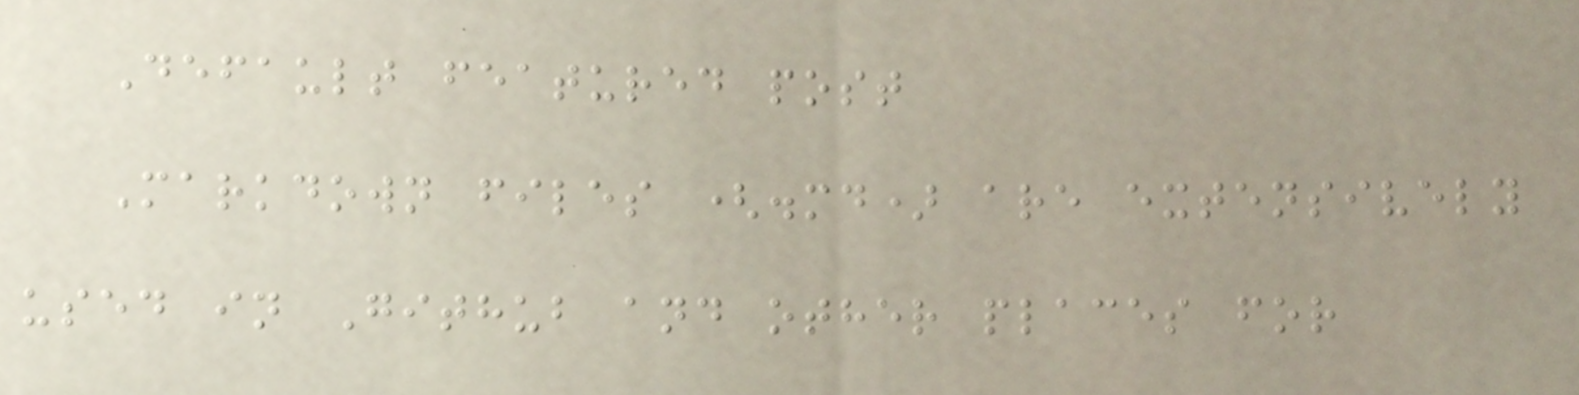Default featured post
Markdown files (.md) are extensively
used in Github and other places for
